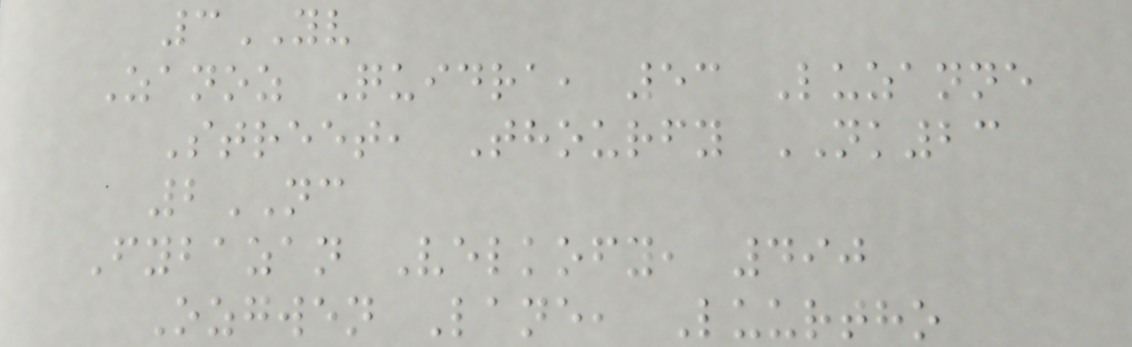3YV
Zanoz Quidra, 53 Luzanne
Street, Thourfy NK23
2NC
Fybazan Velkofy, 490
Ozgwen Lane, Luurtho
